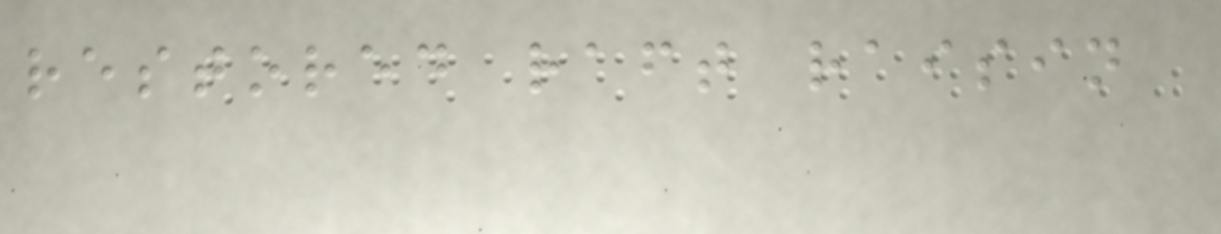restored raft raisin
